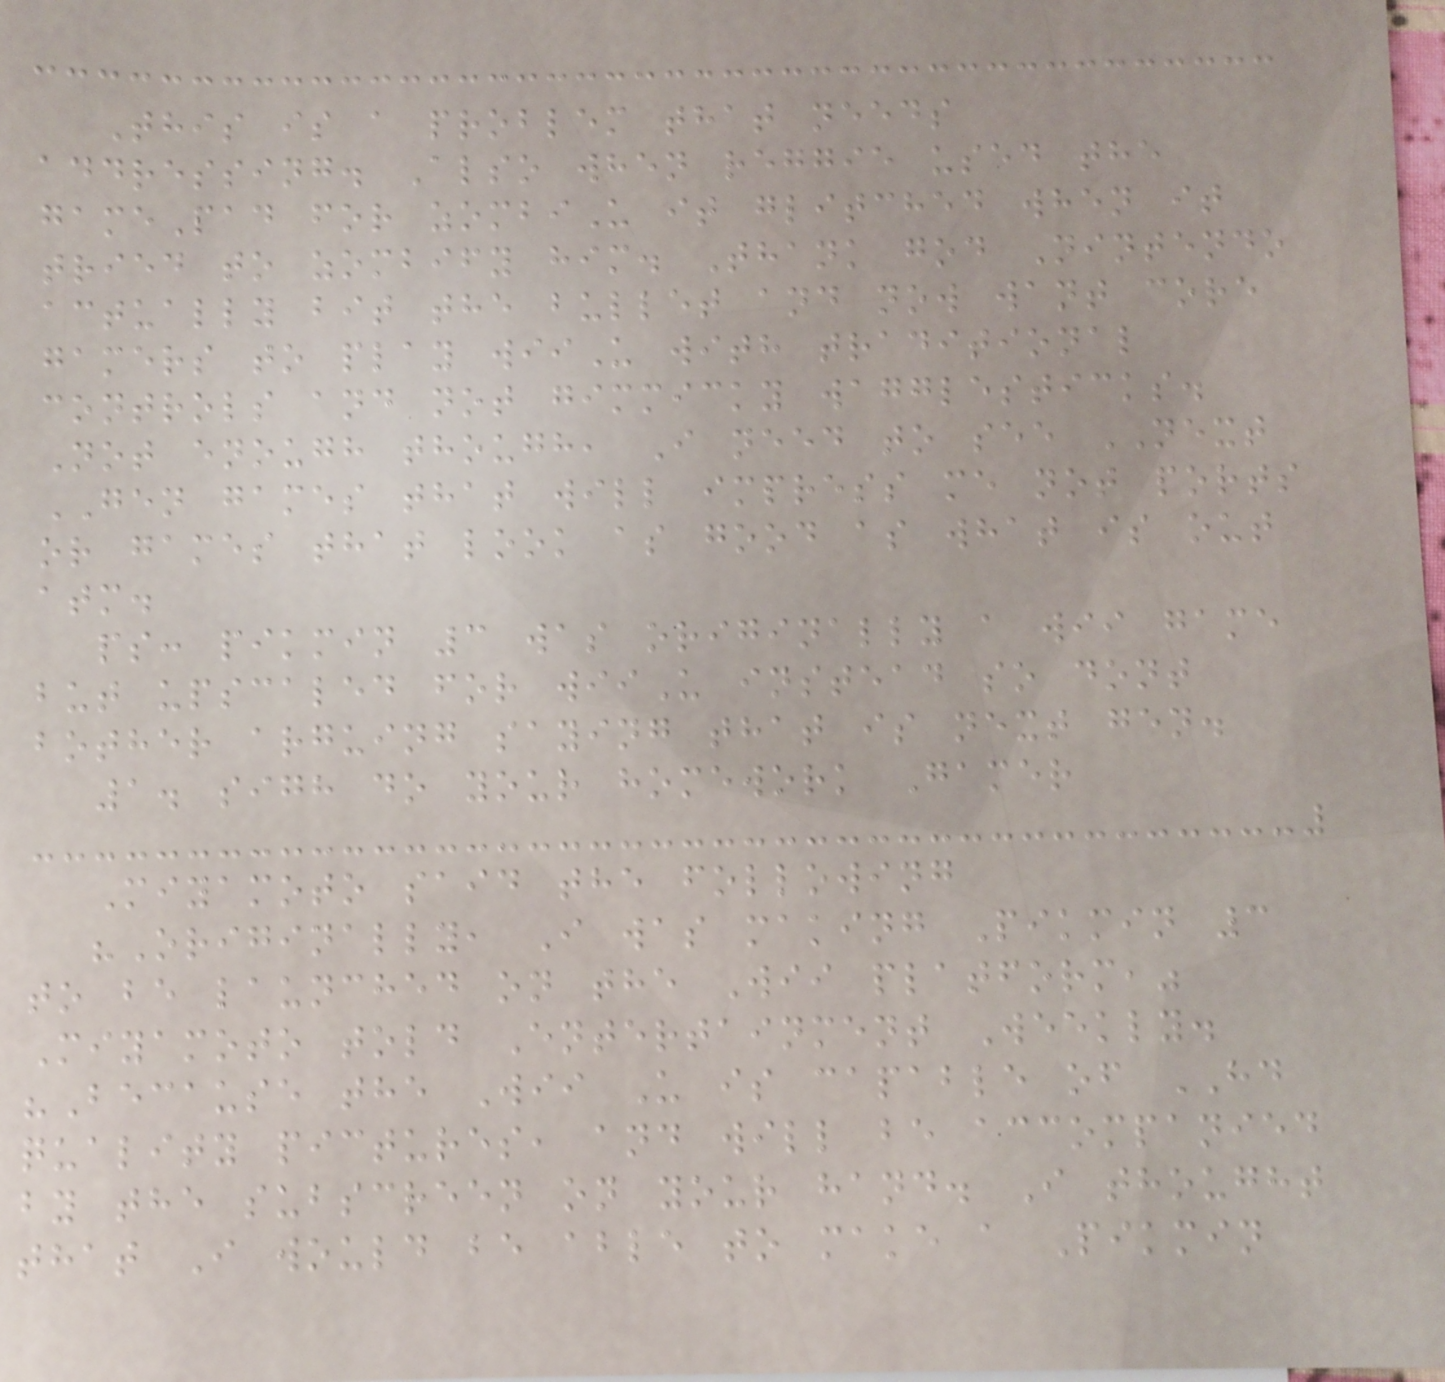This is a problem that needs
addressing. Also when reggie used the
gamePad for zombiU it glitched when it
tried to zombify him. Thank god Nintendo
actually bit the bullet and now want core
gamers to play wiiU with traditional
controls and not gimmicky wagglesticks.
Not enough though, I need to see NEXT
GEN games that will impress me not ports
or games that look as good as what is out
atm.
ps: pikmin 3 was originally a wii game
but upscaled for wiiU instead so dont
bother arguing saying that is next gen.
1. sigh do your homework Gamer
Miyamoto said the following
"Originally, I was making Pikmin 3
to be launched on the Wii platform,"
Miyamoto told Entertainment Weekly.
"Because the Wii U is capable of HD
quality pictures, and will be accompanied
by the subscreen on your hand. I thought
that I would be able to make a Pikmin
